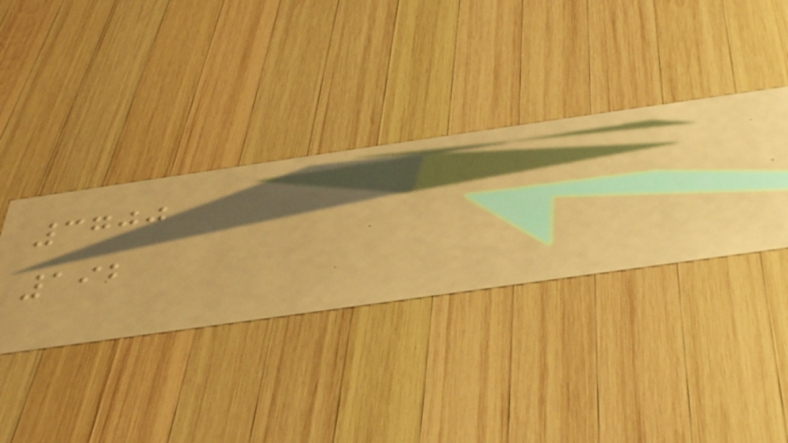3700
192
